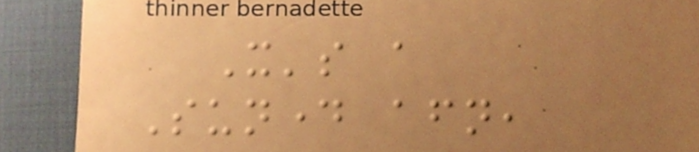It's a
Sunday afternoon,
